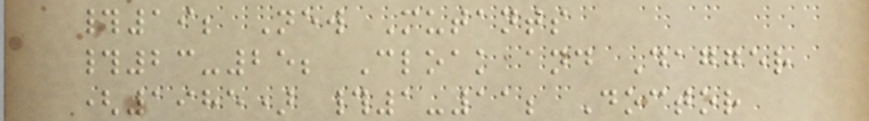#19; New Mutants
#23-25; Cloak and Dagger
(1985) #1-11; Doctor
